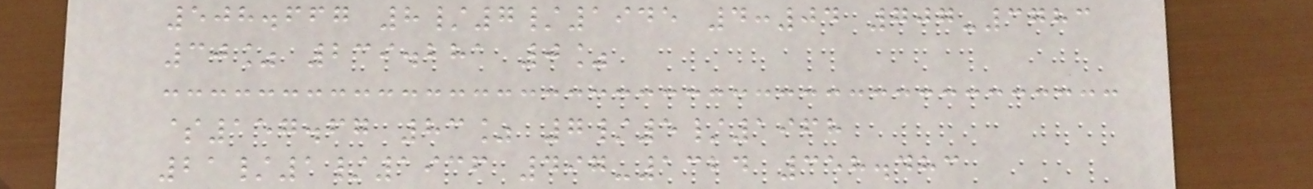508.667 8/7/1945 4:04 707-3783
30% 239.281 0%
$157.67 83% 7/5/1968
21/1/1936 497-1324 358.483
